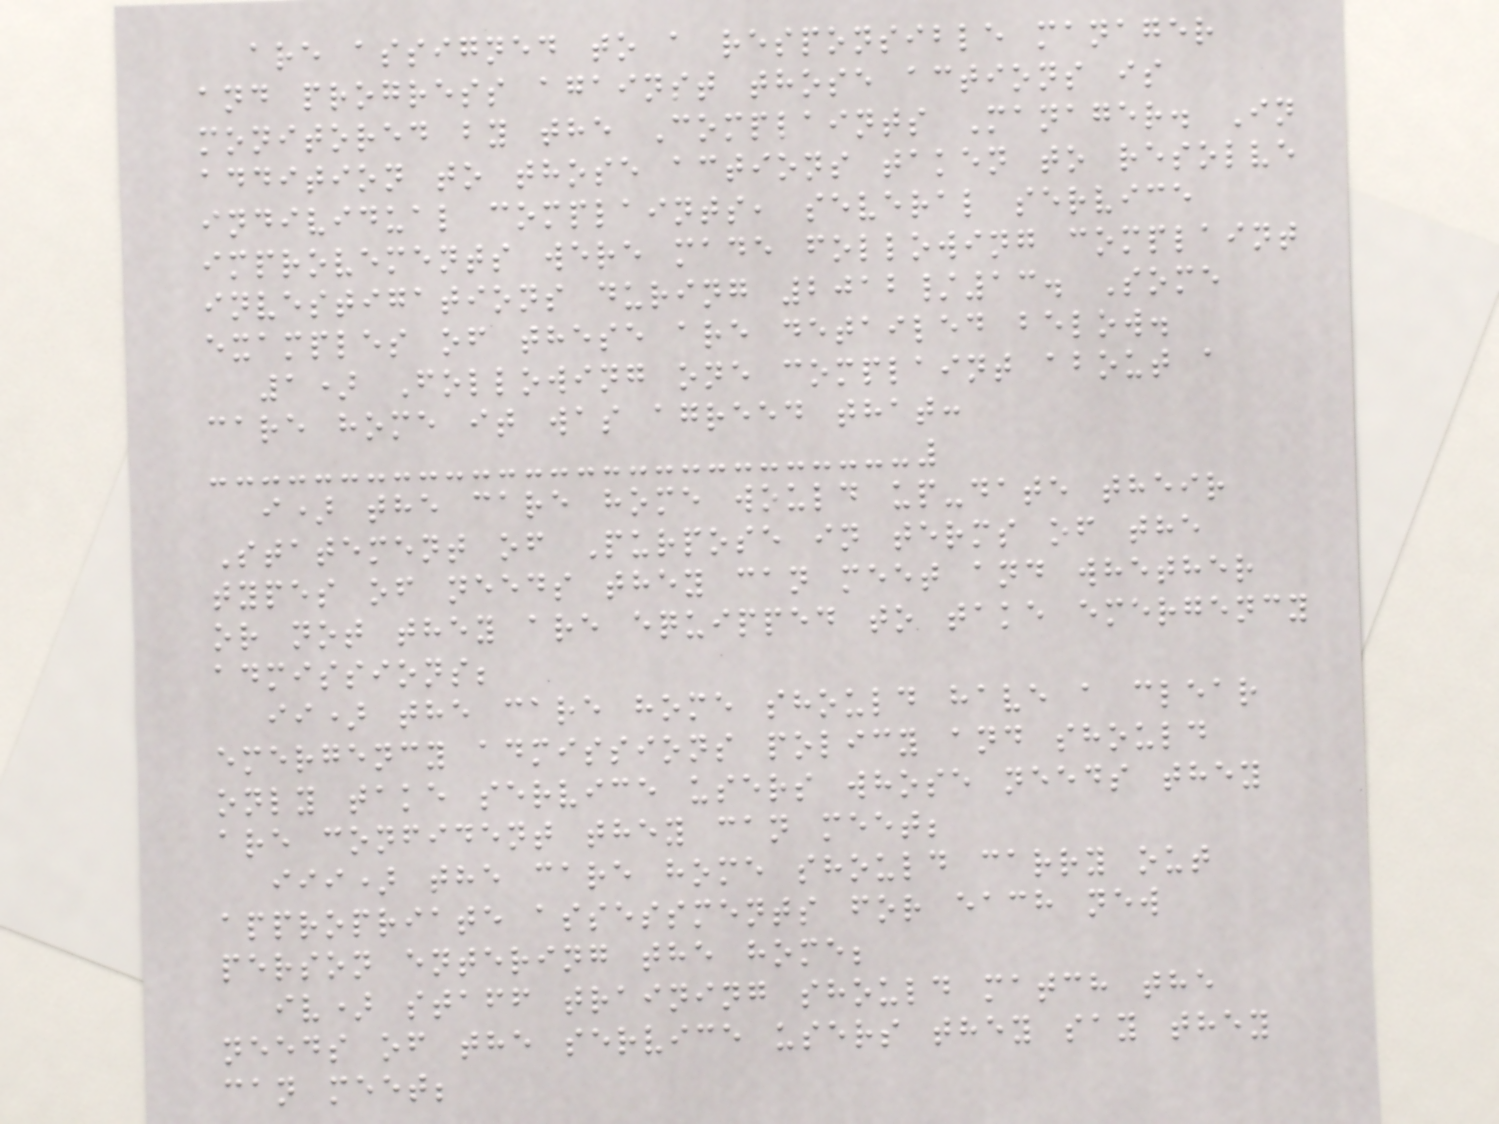are assigned to a responsible manager
and progress against those actions is
monitored by the Complaints Manager. In
addition to those actions taken to resolve
individual complaints, several service
improvements were made following complaint
investigations during 2012/13. Some
examples of these are detailed below.
1) Following one complaint about a
care home it was agreed that:
i) the care home would up-date their
Statement of Purpose in terms of the
types of needs they can meet and whether
or not they are equipped to take emergency
admissions;
ii) the care home should have a clear
emergency admissions policy and should
only take service users whose needs they
are confident they can meet;
iii) the care home should carry out
appropriate assessments for each new
person entering the home;
iv) staff training should match the
needs of the service users they say they
can meet;
